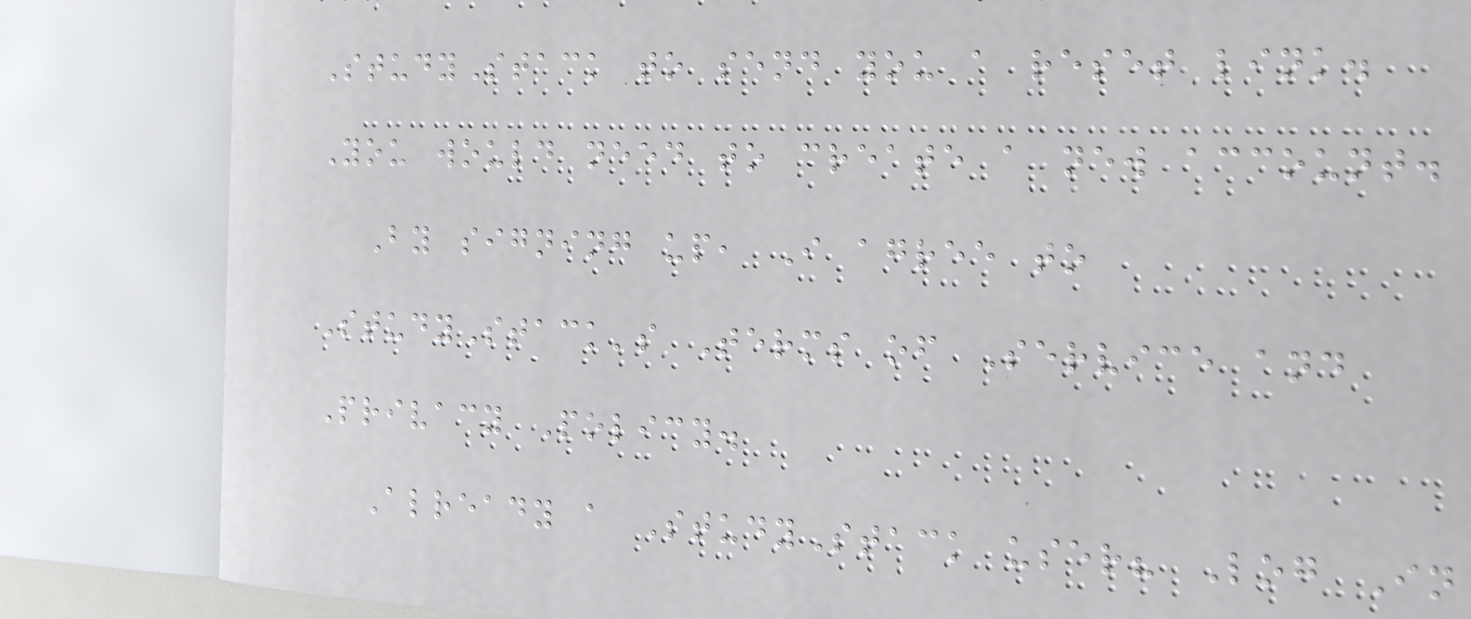StudyStack to send you a reset link.
You would need to create a new account.
By signing up, I agree to
StudyStack's Terms of Service and
Privacy Policy.
Already a StudyStack user? Log In
